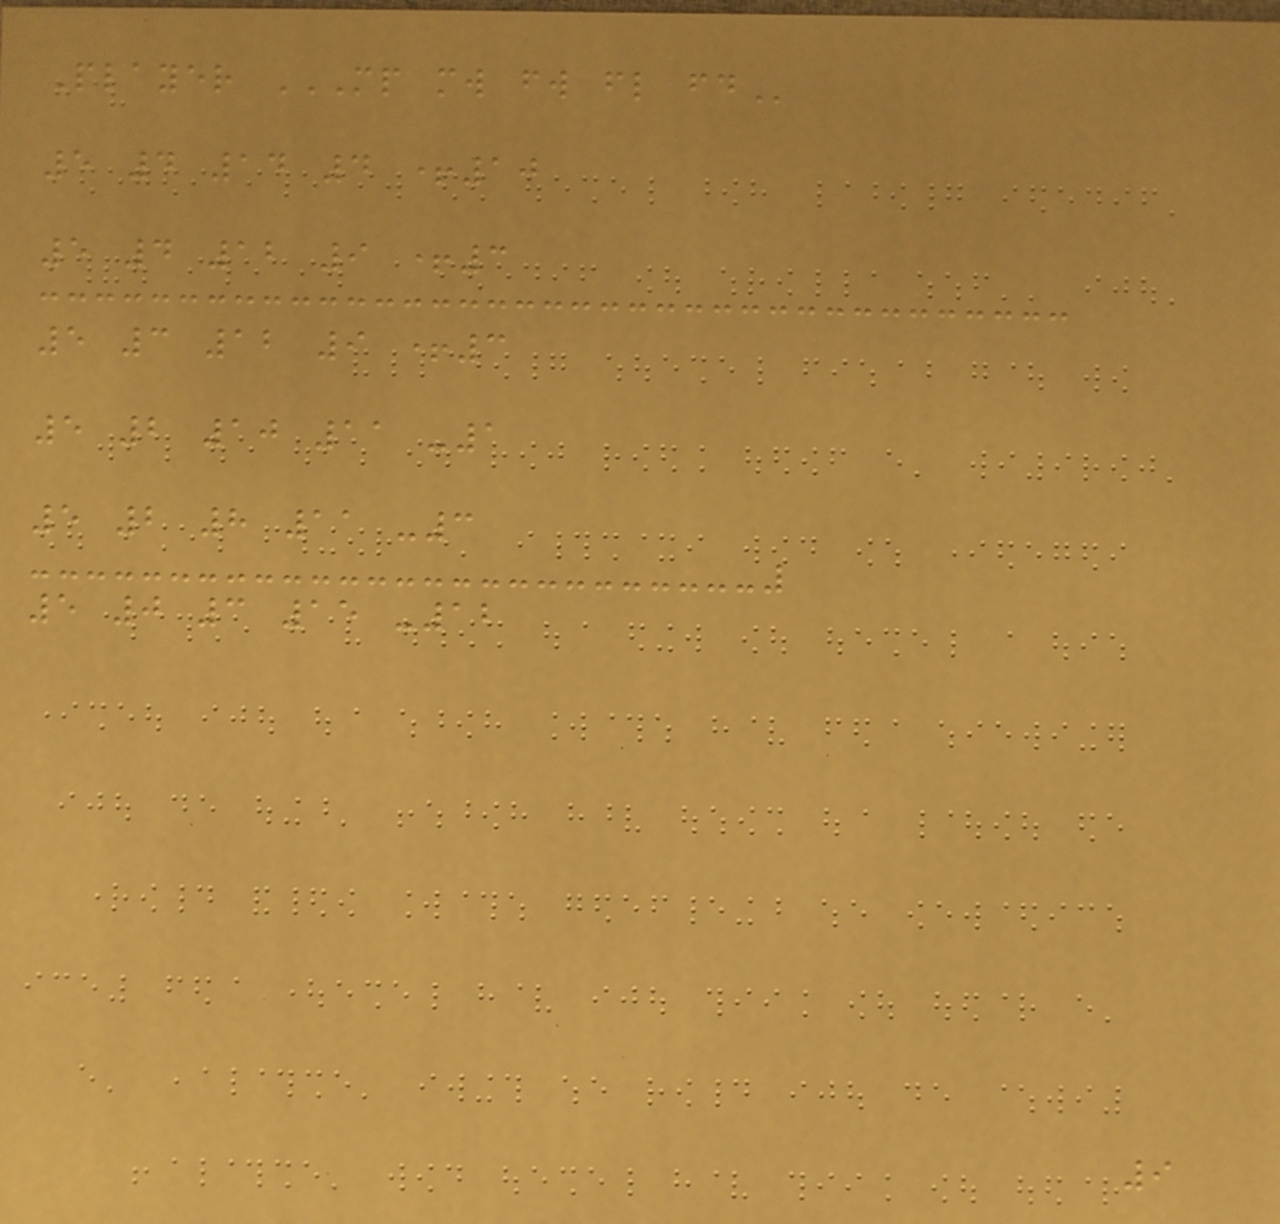Player MP MW FW FL FD
5 4 14 4 +10
5 4 12 9 +3
5 3 12 9 +3
5 2 10 11 -1
5 2 8 11 -3
5 0 3 15 -12
9
